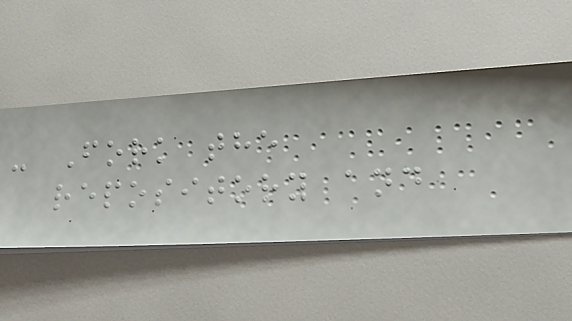- Fork the
repository and
